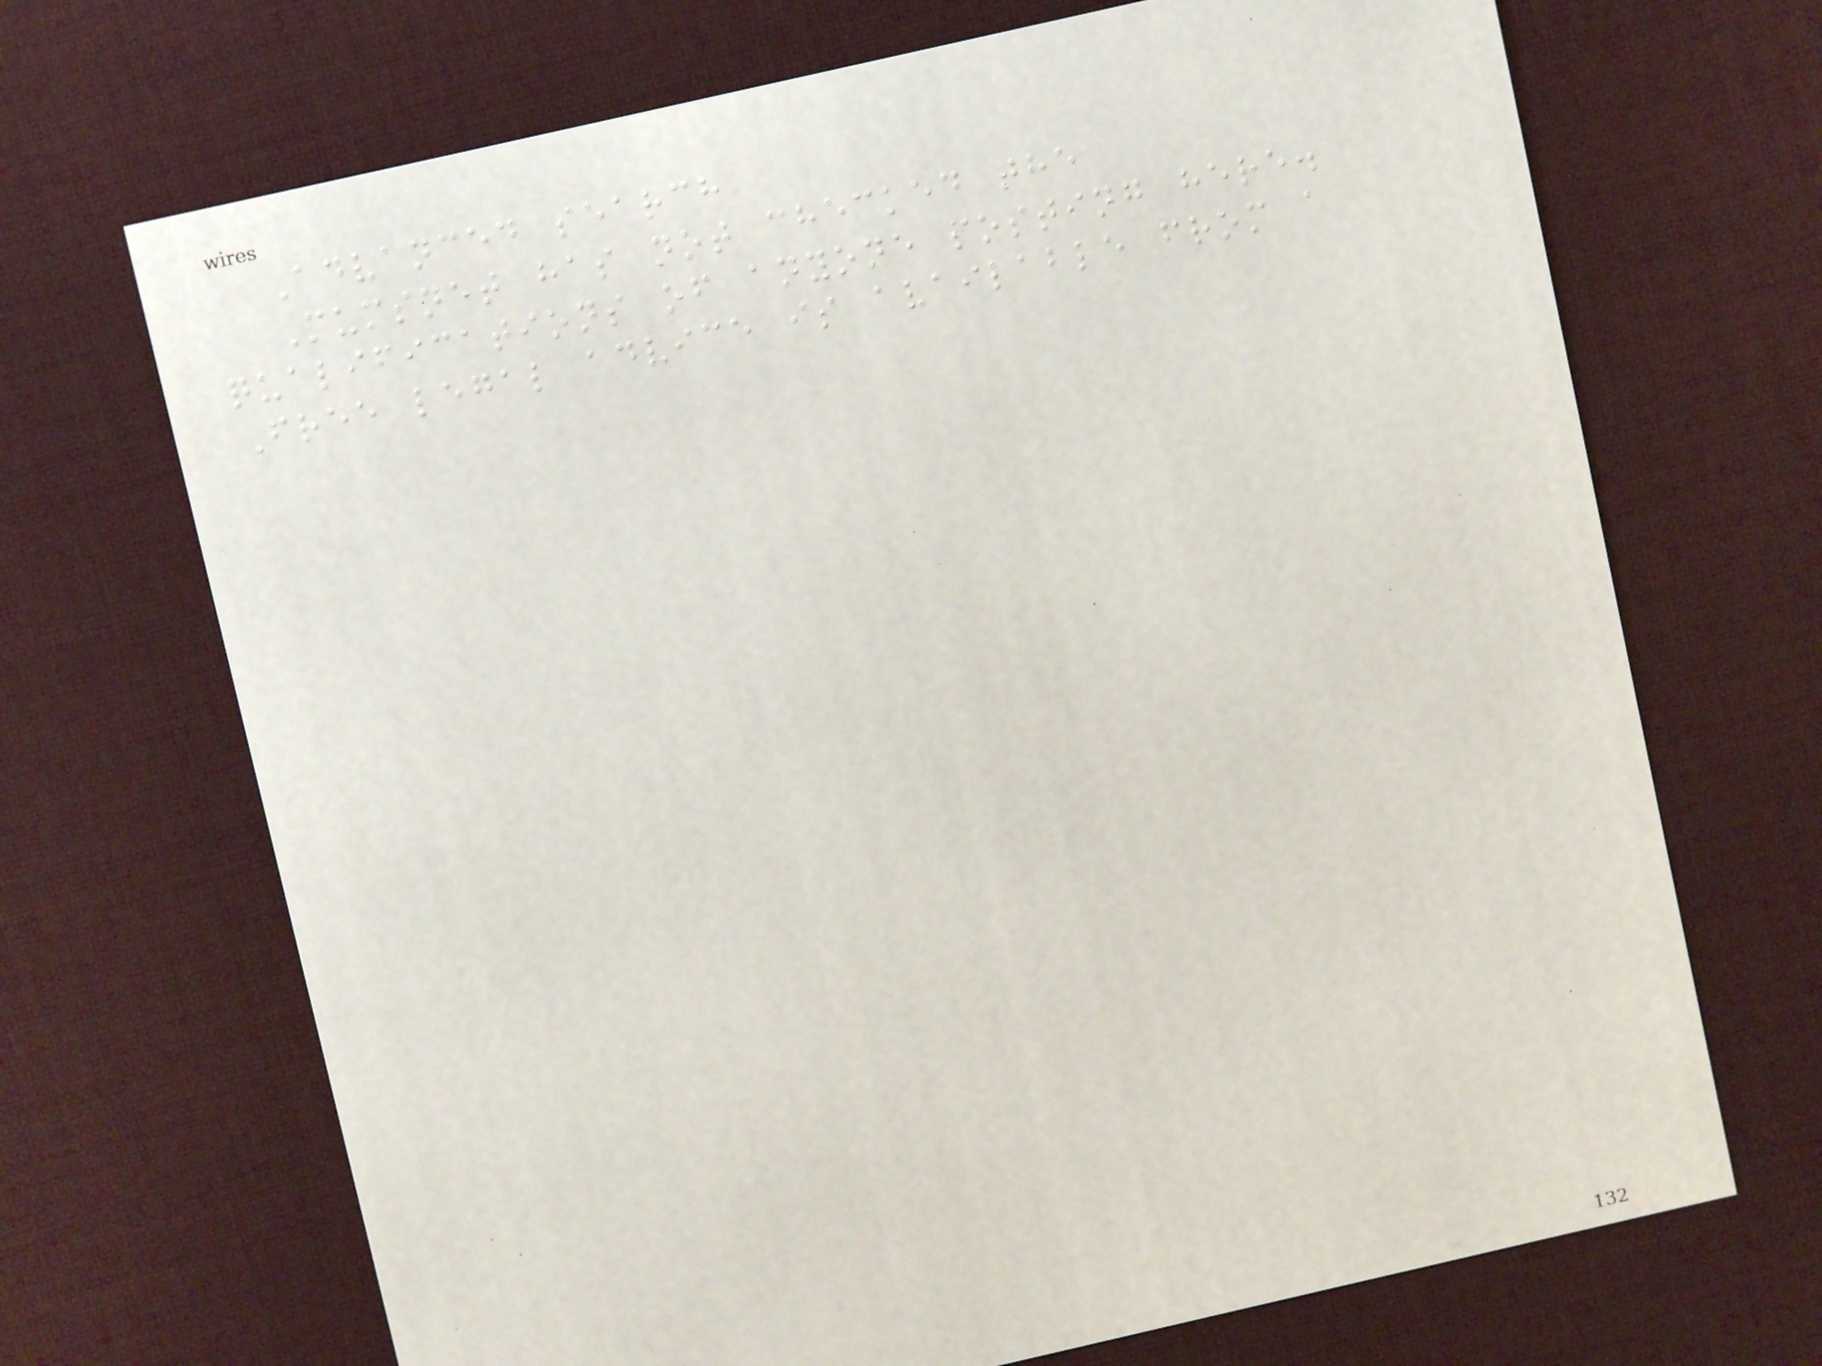Advanced search
Mumsnet has not checked the
qualifications of anyone posting here.
Free legal advice is available from a
